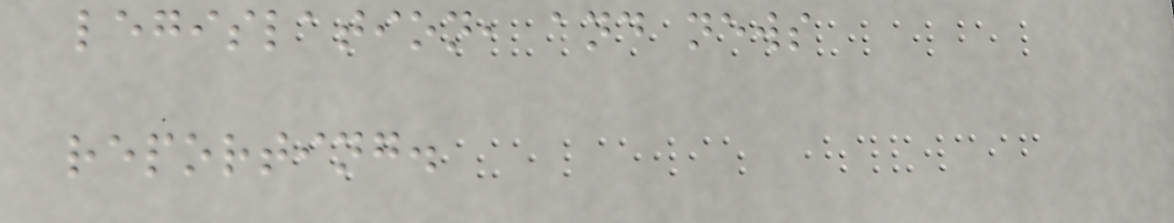legislation, and news
reporting.
